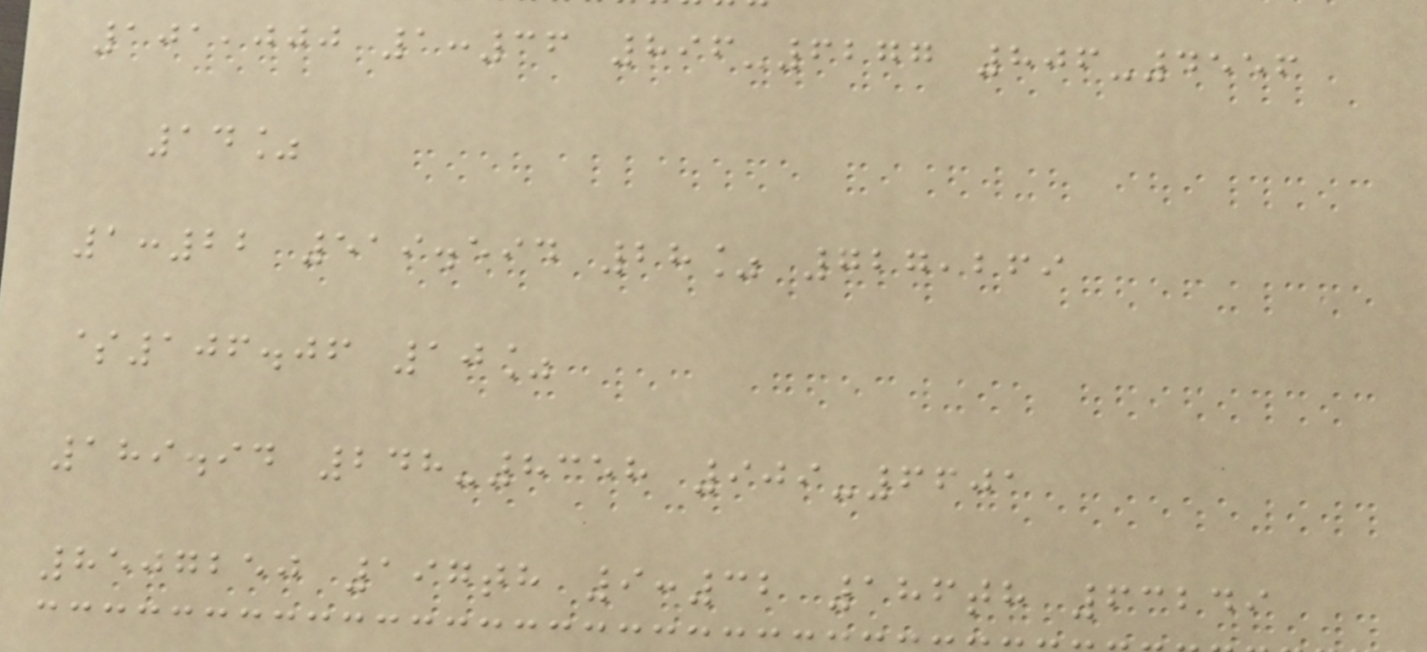101,000 1:36 896-6277 806-4556
14%
1:22 519.594 28% 727,269
$106.06 10%
189.94 248-8358 909-6601
8507250 197th 9:32 186th 63249
